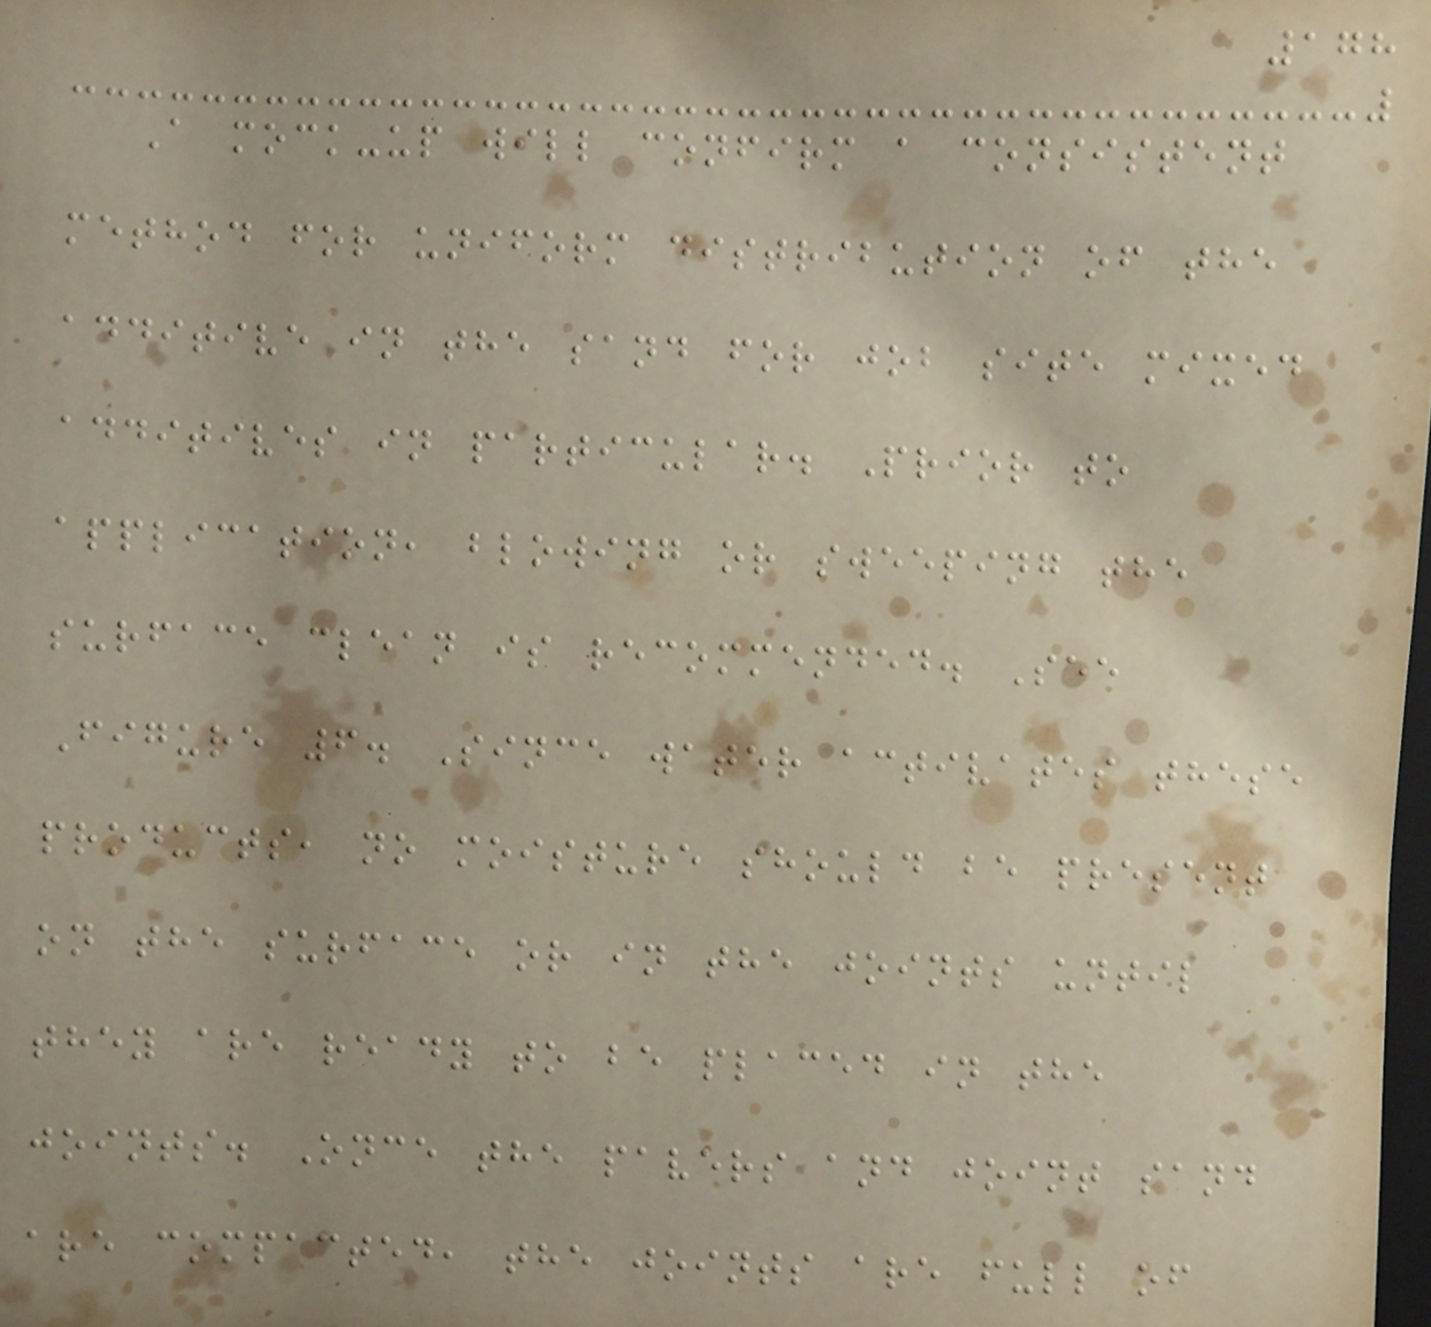178
A mock-up will confirm a consistent
method for uniform distribution of the
additive in the sand for job site mixed
additives in particular. Prior to
application, blowing or sweeping the
surface clean is recommended. See
Figure 6. Since water activates these
products, no moisture should be present
on the surface or in the joints until
they are ready to be placed in the
joints. Once the pavers and joint sand
are compacted, the joints are full of
